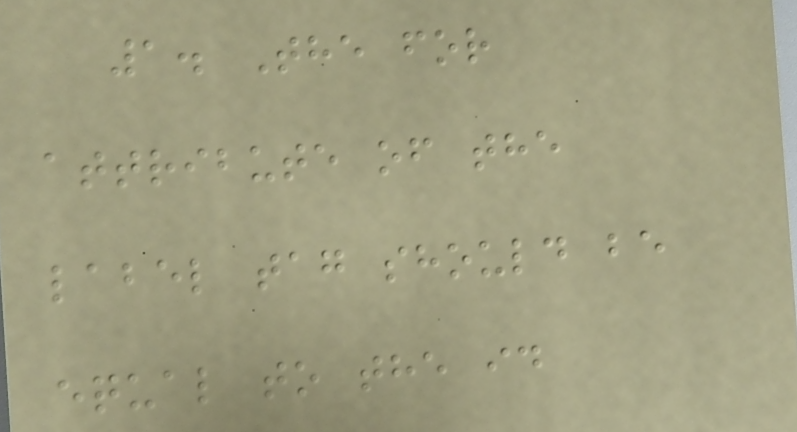1. The for
attribute of the
label tag should be
equal to the id
